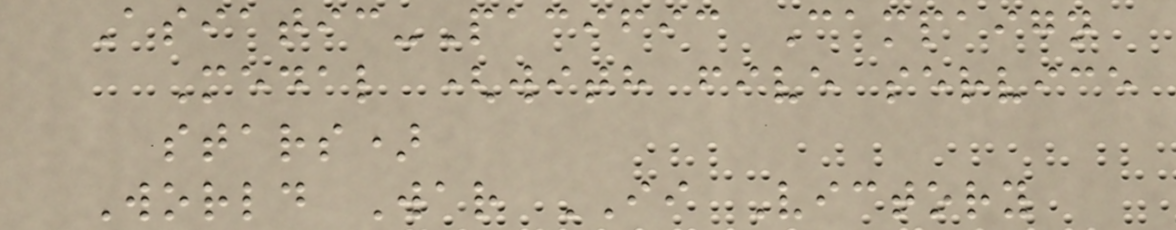Asiatic-Pacific Campaign
Medal (with five service
stars)
World War II Victory
